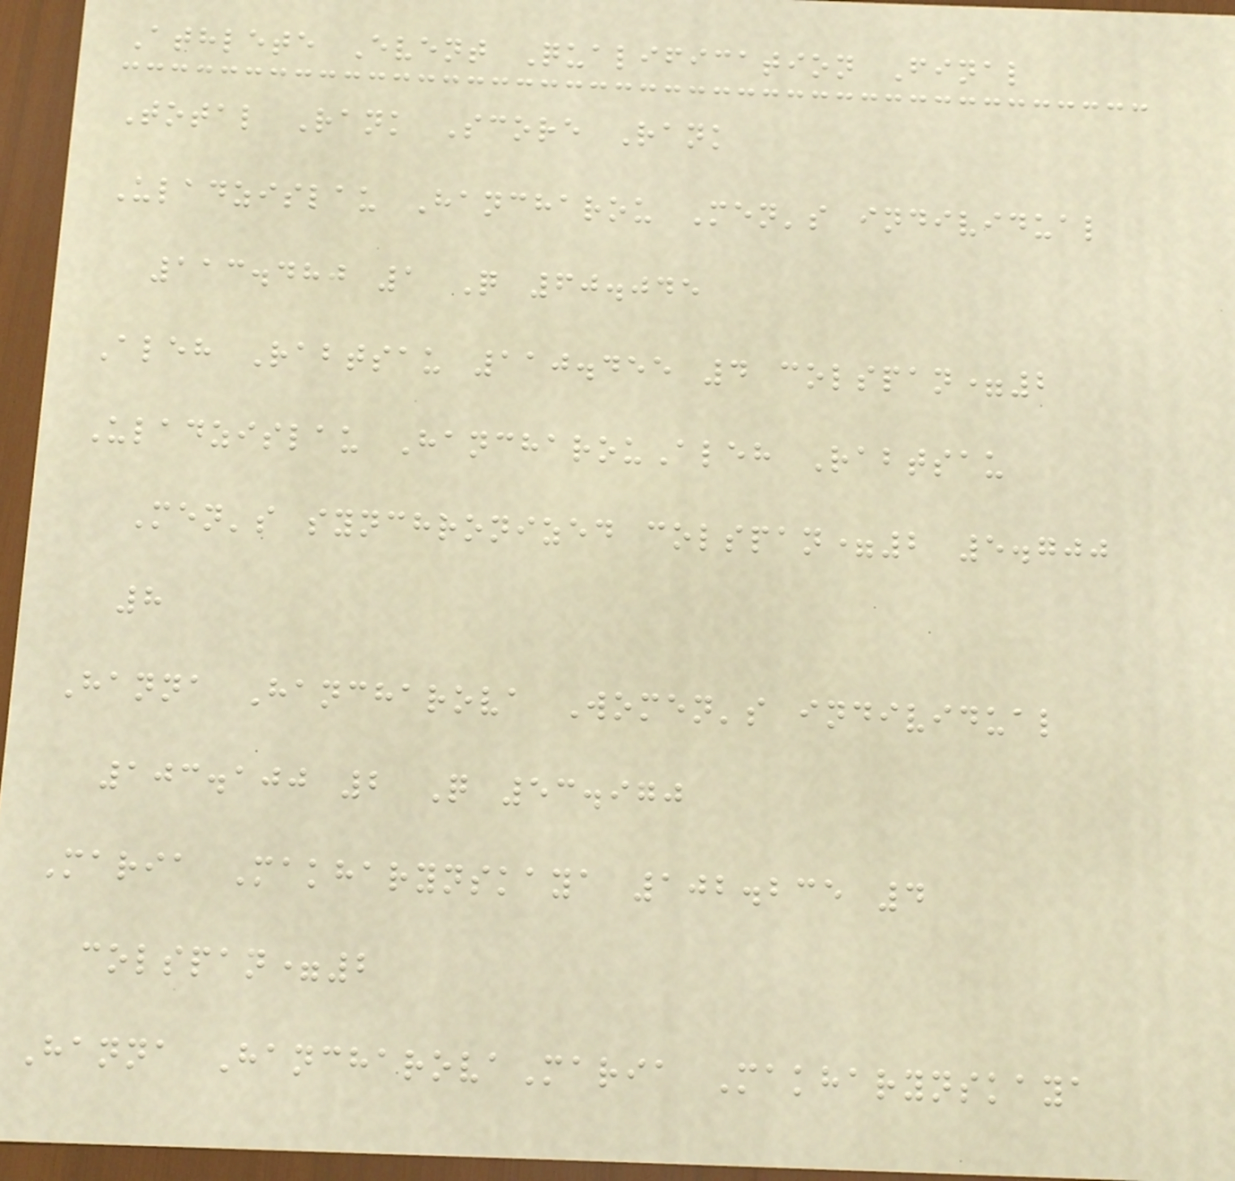Athlete Event Qualification Final
Total Rank Score Rank
Uladzislau Hancharou Men's individual
113.480 1 Q 60.045
Aleh Rabtsau 110.455 4 colspan=2
Uladzislau HancharouAleh Rabtsau
Men's synchronized colspan=2 5.700
8
Hanna Hancharova Women's individual
103.100 2 Q 53.970
Maria Makharynskaya 102.235 4
colspan=2
Hanna HancharovaMaria Makharynskaya
